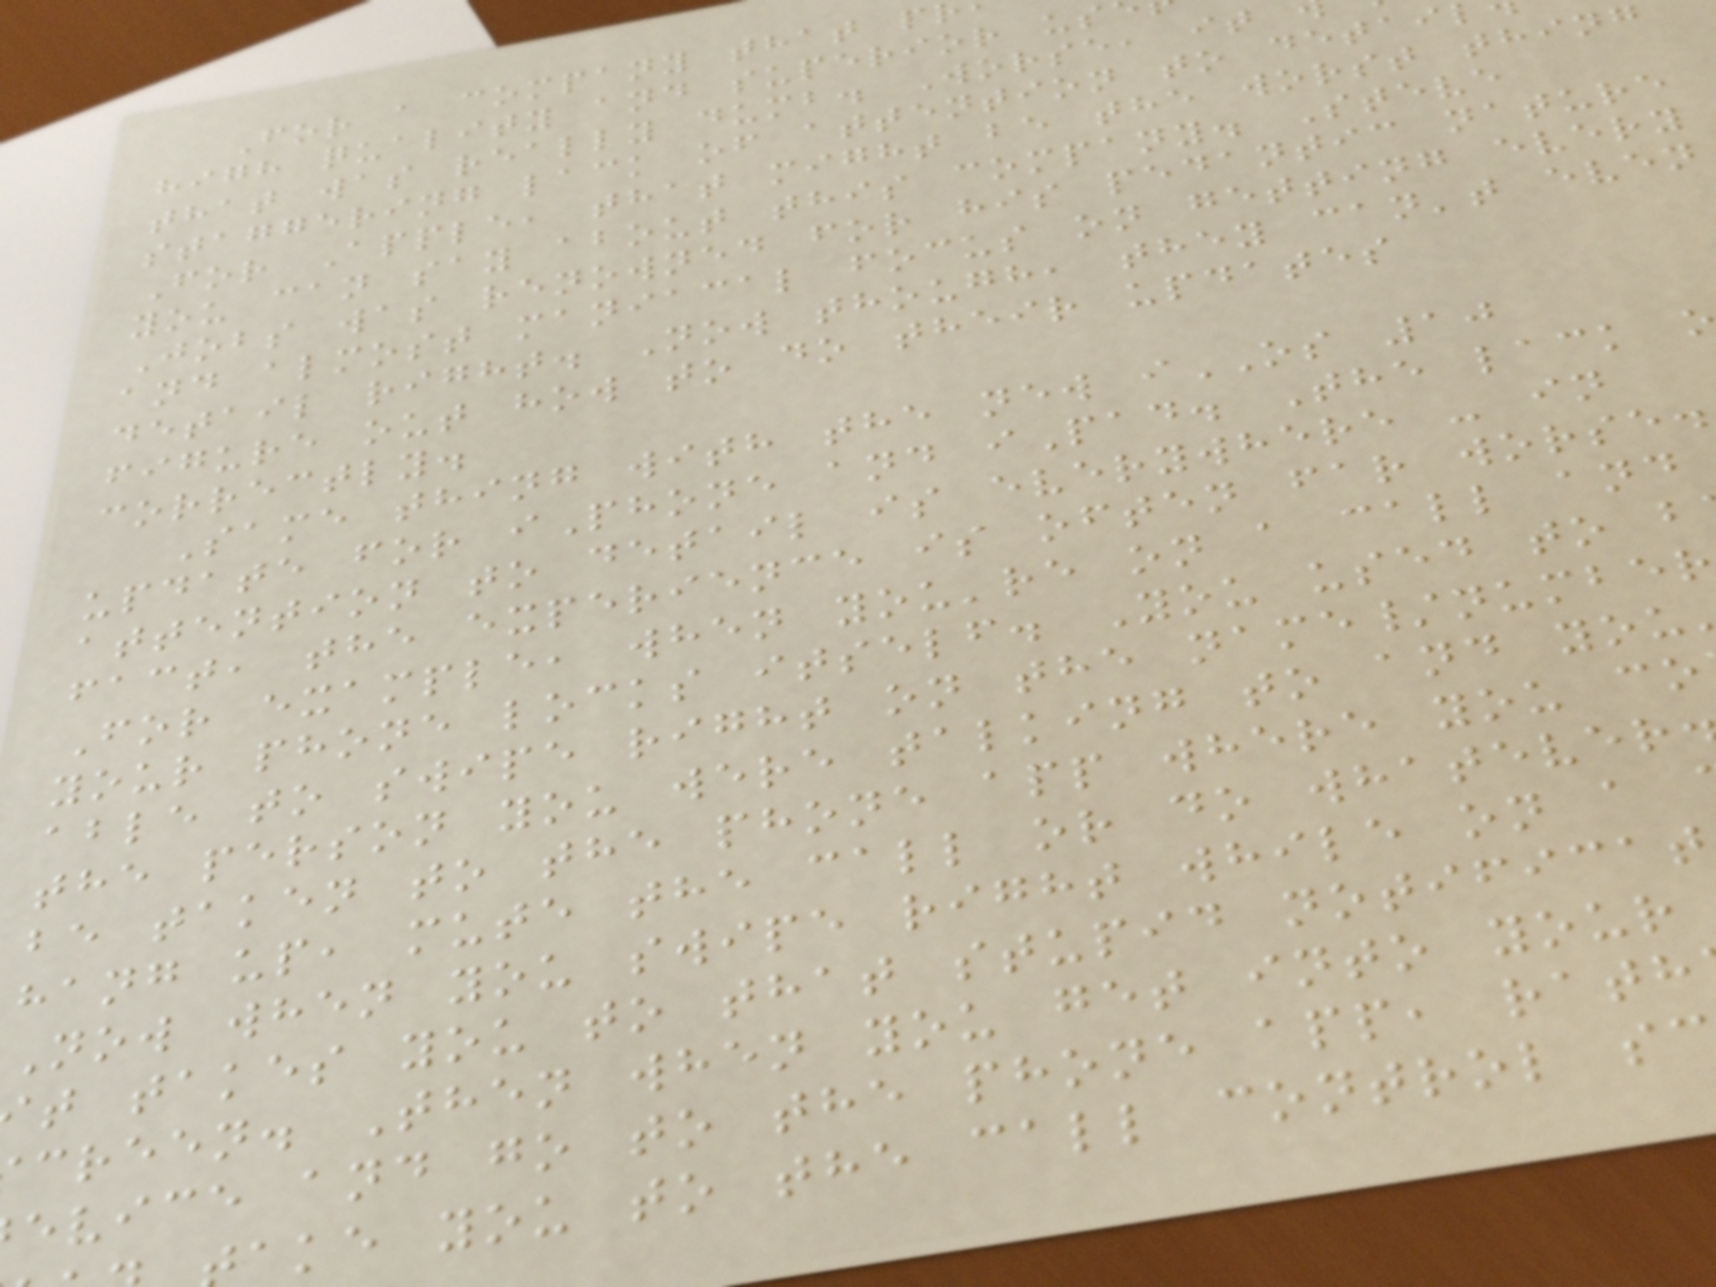For a company that p
high quality and superior us
that was really dumb. Worse, it
staggering lack of attention to detai
For Apple, that might be the worst thing
you can say about this company. Steve
Jobs was renowned for his pedantic nature
and almost maniacal focus on getting every
detail right. Now though, they can't even
figure out how to do their updates
correctly.
Same thing with the new iOS 10
update for iPhone and iPad. The lack
attention to detail is everywhere - in
fact, the experience is often far worse.
For example, when you're on a call and
your phone locks itself. You used to b
able to swipe right on the name/number
the person you were talking to and you
be taken to the phone app where you co
hang up, mute the call or do whatever
Now when you swipe right while on a
t takes you to that stupid notificat
creen. Then when you get into your
evice and go to the phone app, rath
ake you to the call control sc
